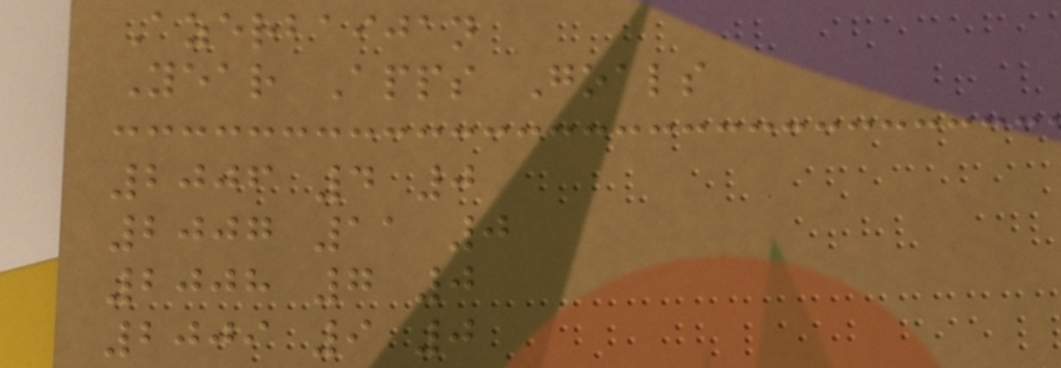Azerbaijan
Year Apps Goals
2006 4 0
2007 11 0
2008 7 0
2009 9 0
